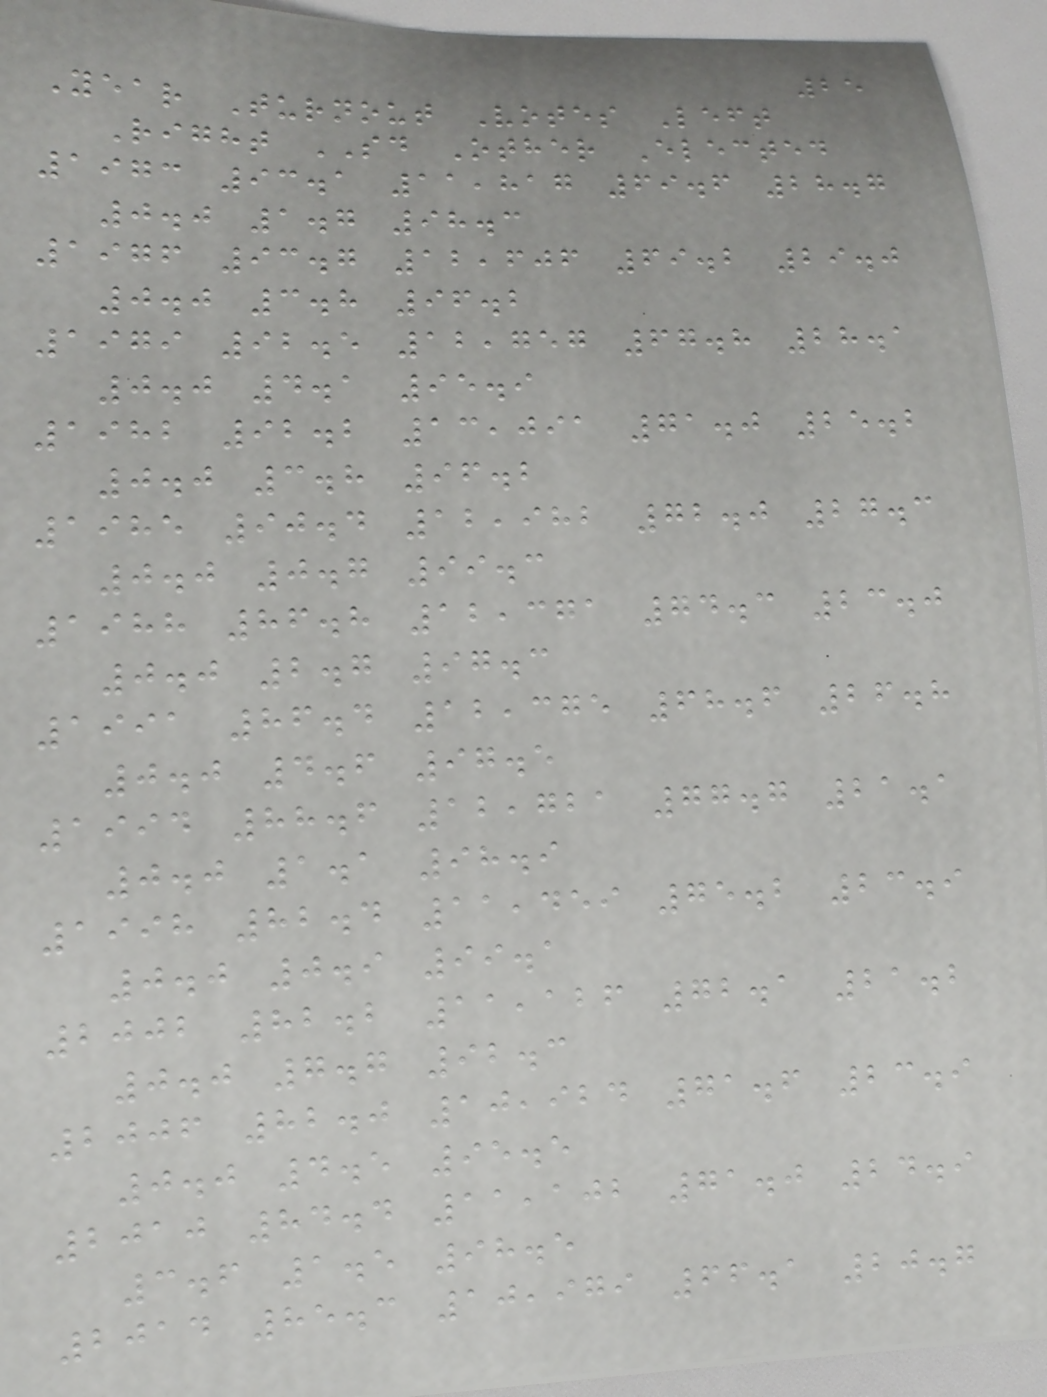25
Year Turnout Votes Left
Right SD Other Elected
1973 93.1 11,817 69.6 28.7
0.0 1.7 98.3
1976 93.7 12,606 69.2 29.0
0.0 3.8 96.2
1979 92.5 12,757 67.8 28.1
0.0 4.1 95.9
1982 92.2 13,091 71.0 25.2
0.0 3.8 96.2
1985 90.4 12,982 72.0 27.3
0.0 0.7 99.3
1988 86.8 12,371 74.3 23.0
0.0 2.7 97.3
1991 86.4 12,375 68.6 26.8
0.0 4.6 97.5
1994 88.6 12,721 77.7 21.1
0.0 1.1 98.9
1998 82.4 11,459 75.2 23.9
0.0 0.9 99.1
2002 82.2 11,126 72.1 21.2
0.0 7.7 92.3
2006 82.0 10,924 71.6 23.9
0.0 4.5 95.5
2010 84.4 11,102 71.0 24.9
3.6 1.5 98.5
2014 85.3 10,979 66.1 20.7
